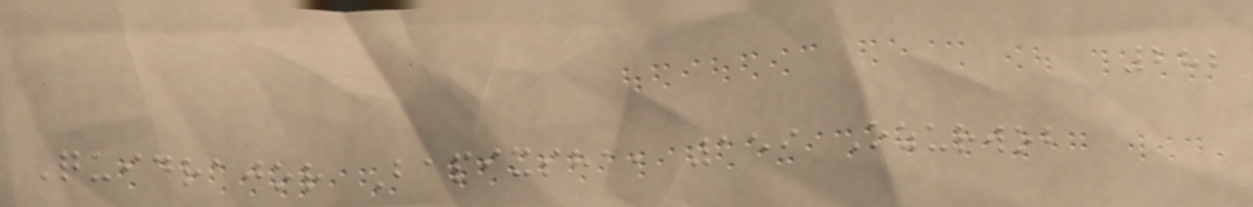282
Quidrajor Bapixsha, 159 Ozurwob
